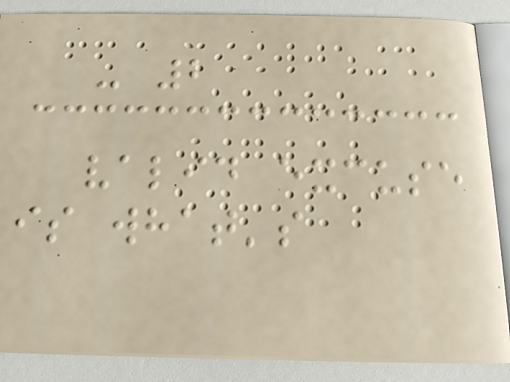- 2
valid excuse
is what's
